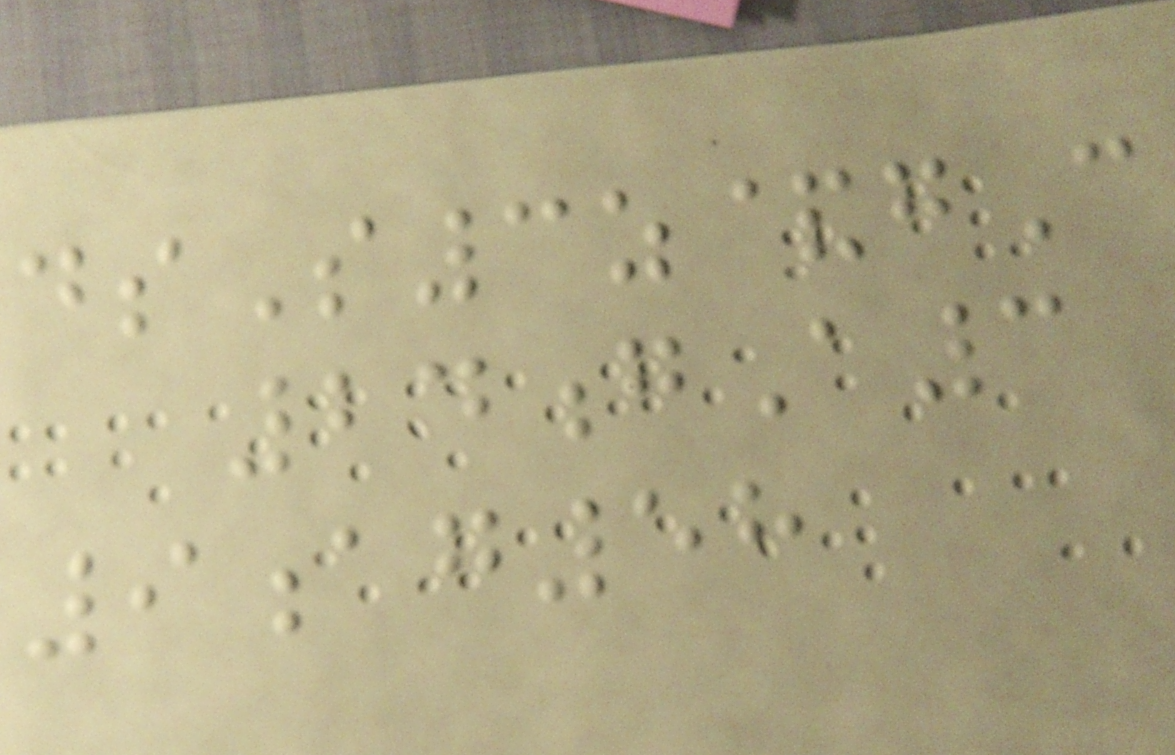dsS3z&gC
24gA3
9ag58
